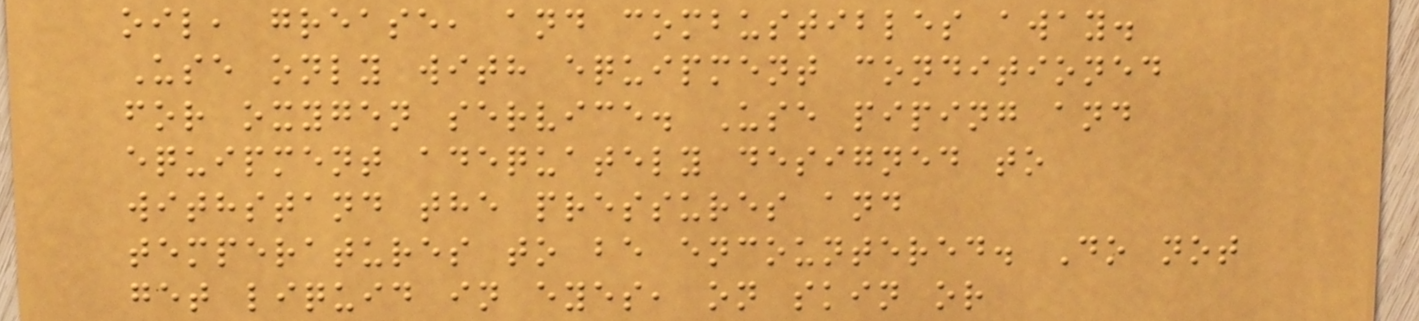oil, grease, and combustibles away.
Use only with equipment conditioned
for oxygen service. Use piping and
equipment adequately designed to
withstand the pressures and
temperatures to be encountered. Do not
get liquid in eyes, on skin or
